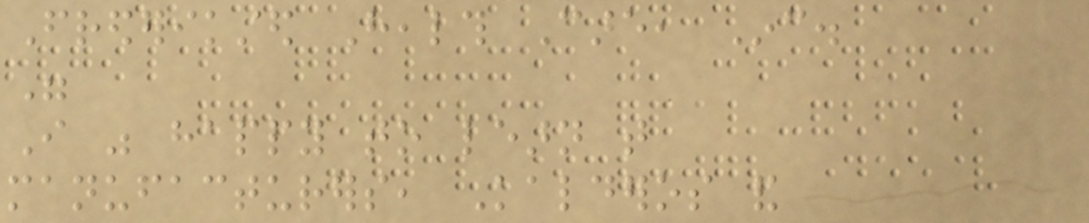Frederiksted Health Care, Inc.
"
I was happy to learn that
manufacturers, Kalderos and
